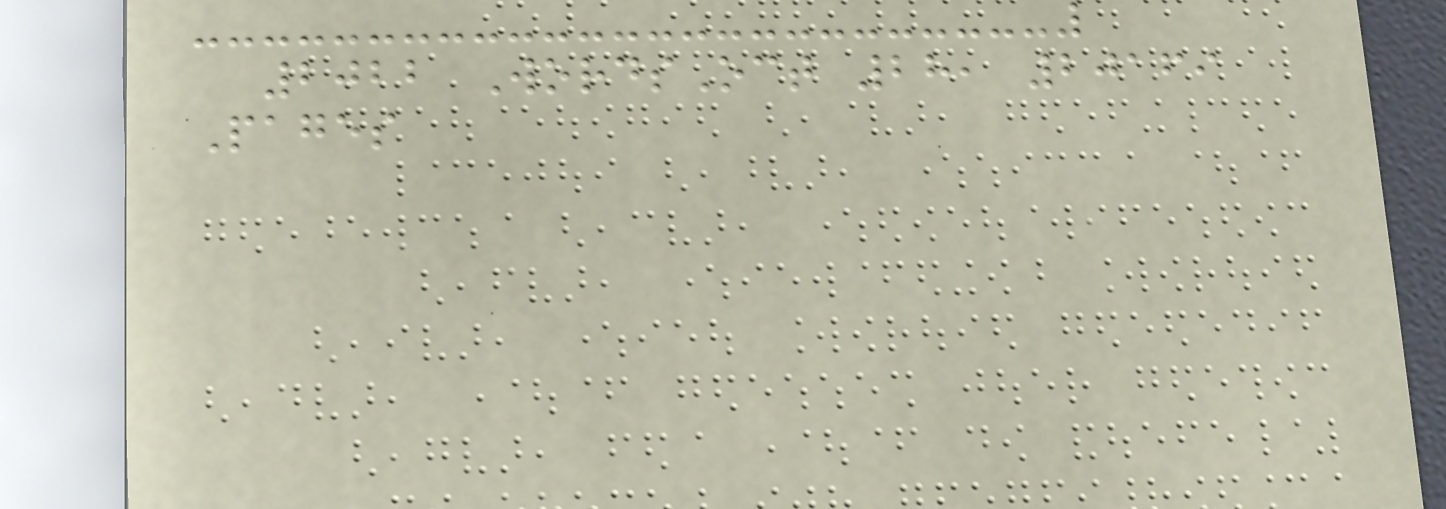2022 WordsOct 28, 20169
Pages
